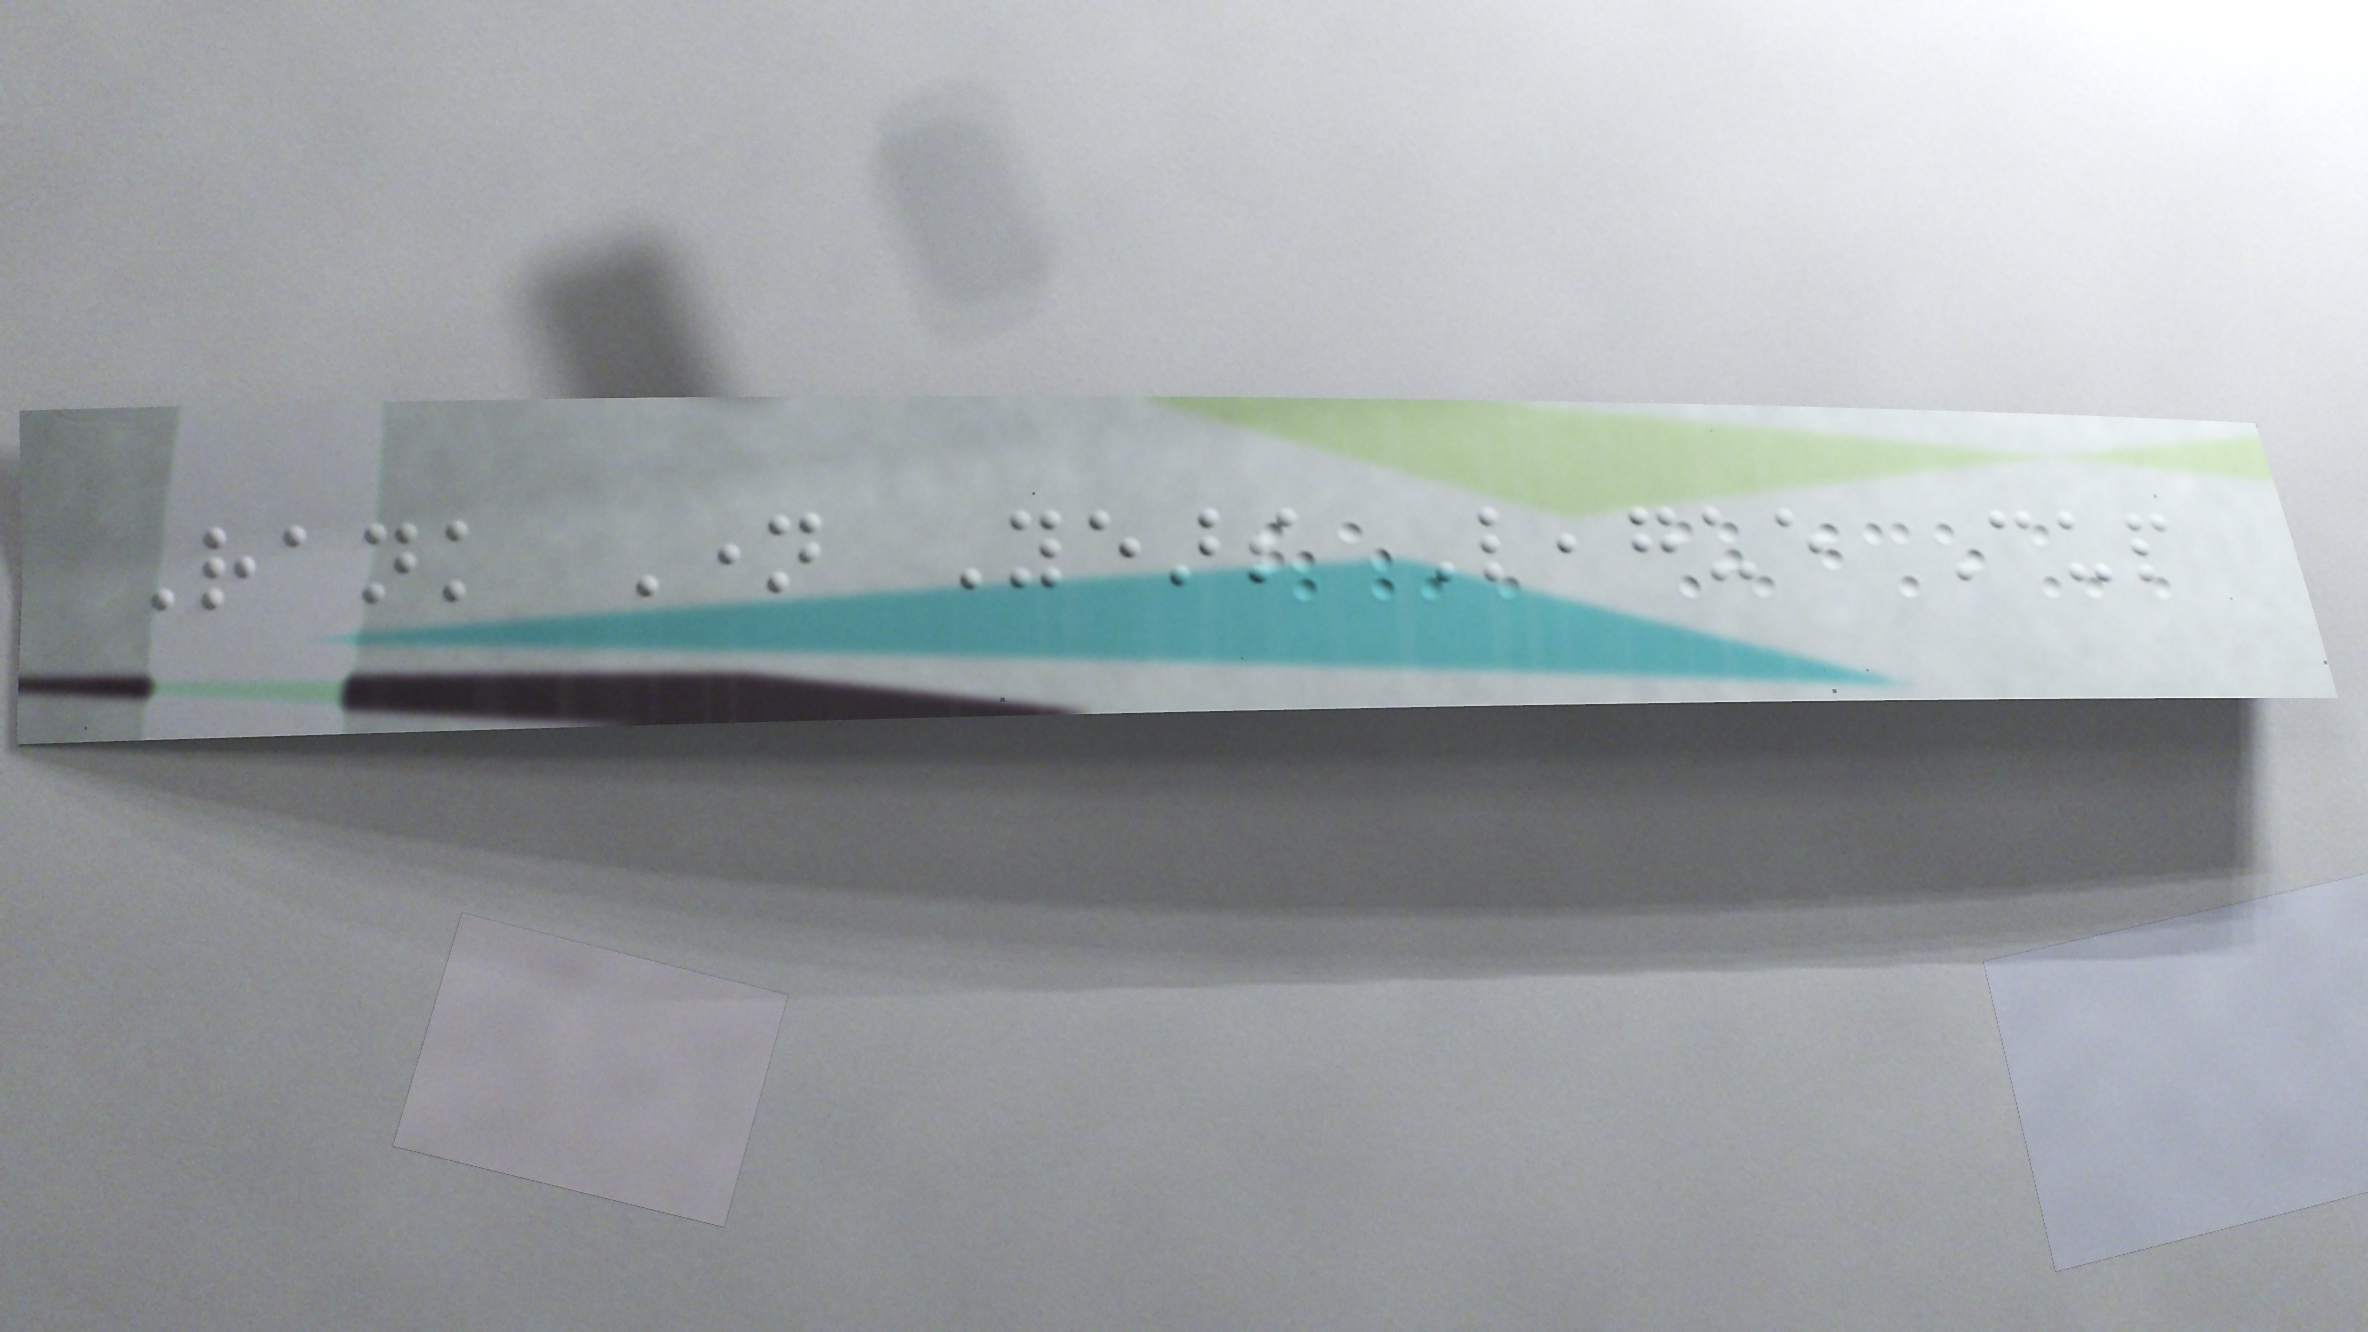Rank Name Years League Cup
